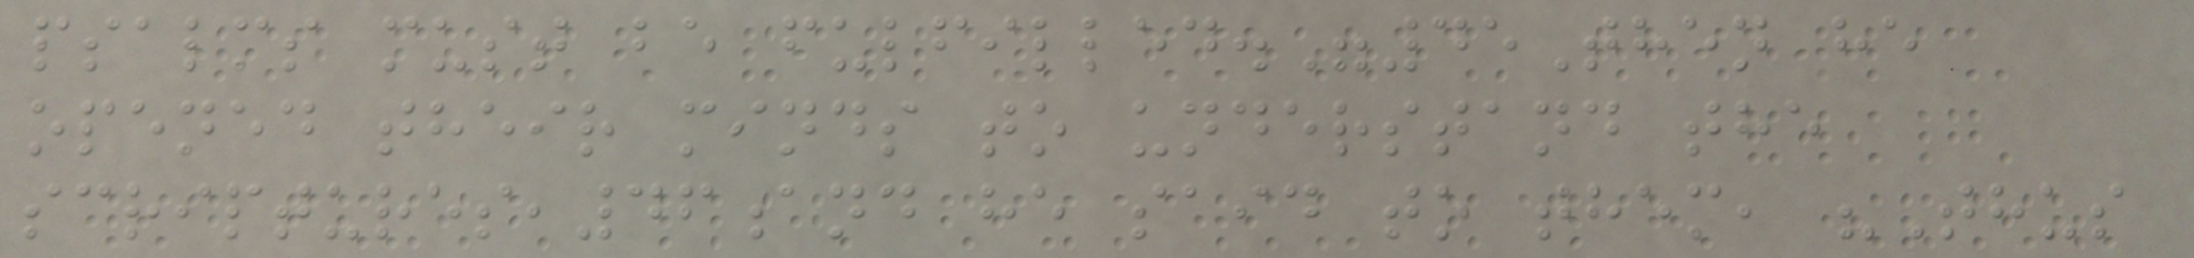psalms must be fulfilled."45Then he
opened their minds to understand the
scriptures,46and he said to them, "Thus
